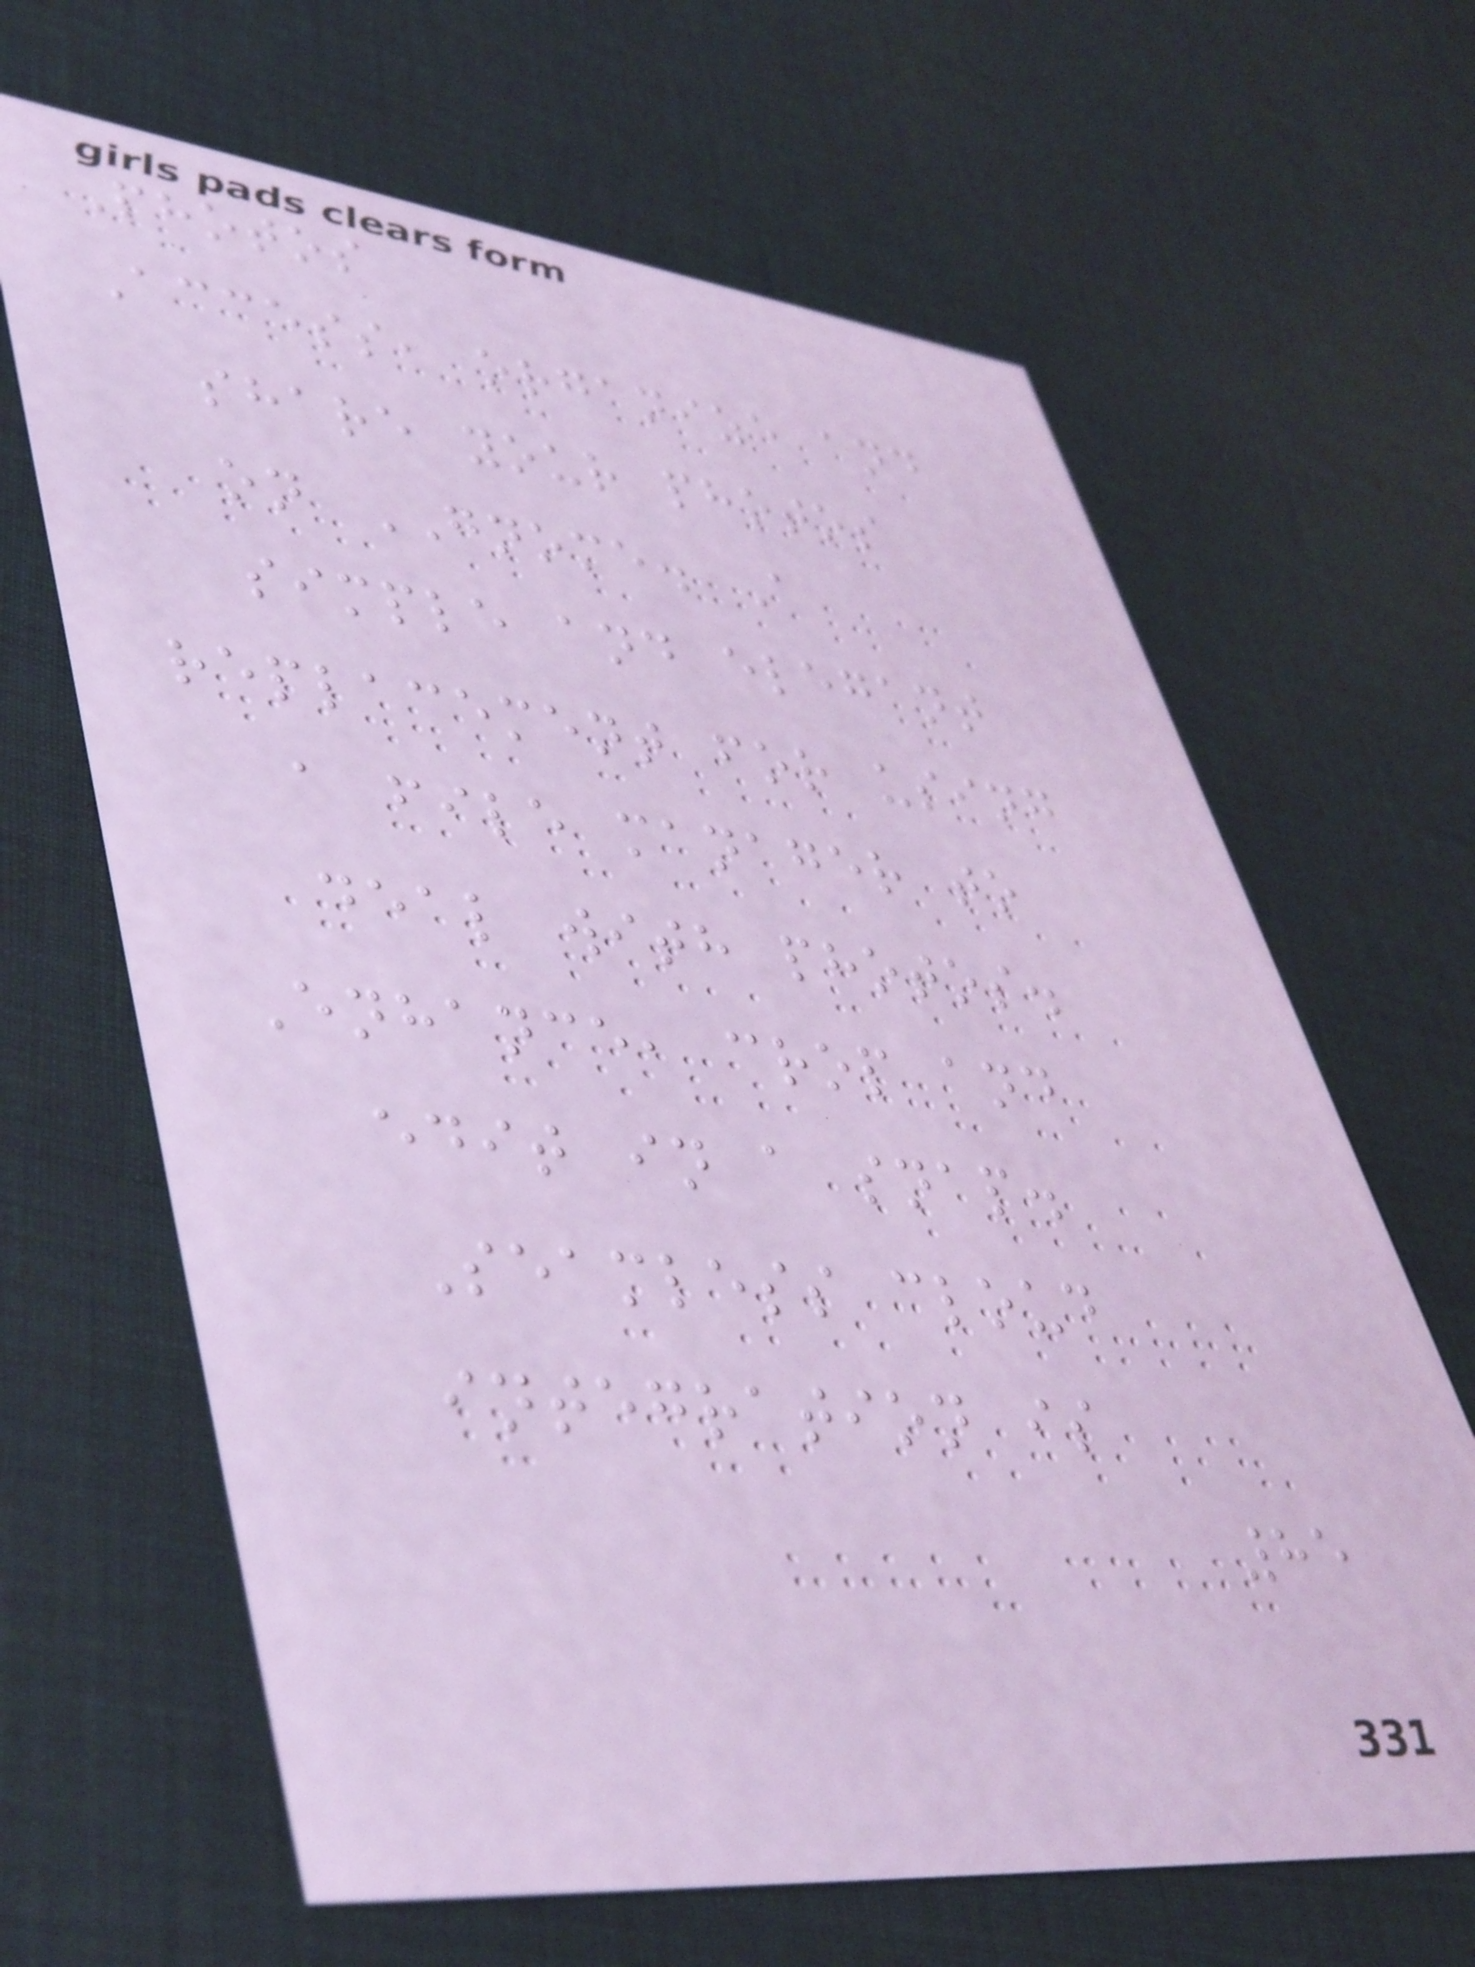Photos
Access, organize and
share your photos
on GNOME. A
simple and elegant
replacement for using
a file manager to
deal with photos.
Enhance, crop and
edit in a snap.
Seamless cloud
integration is
85
